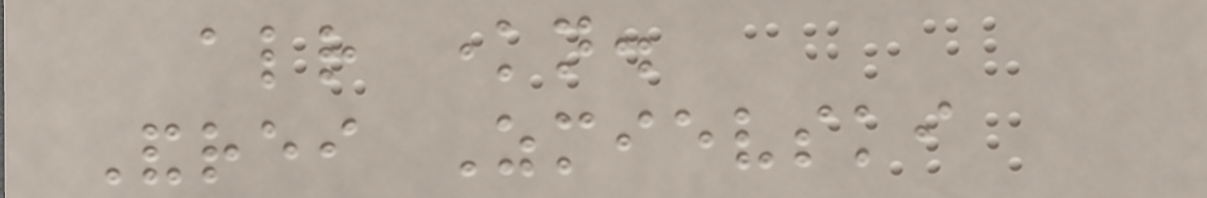already known.
Andrei Zmievski
